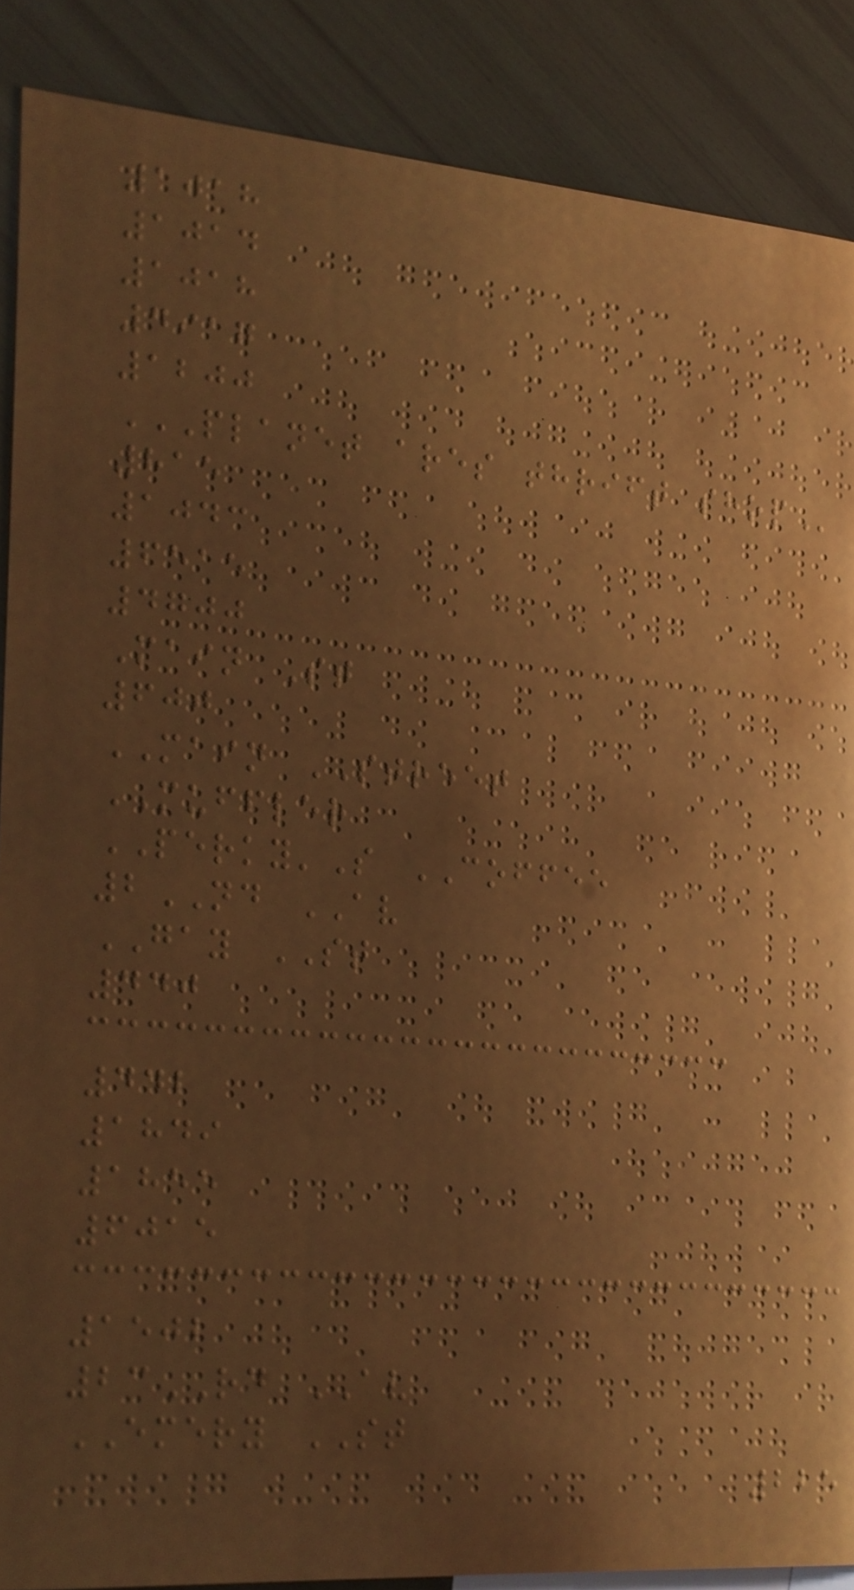1018
1014
1018
4917
1200
PLANET ARES THRIFT SHOP
815
1043
6515
4700
Main St
600
MAIN STREET
MUFFLER
PERKY'S COFFEE
2ND AV
GAY ST
440
442
1849
1855
6015
1502
23RD AV
EMERY ST
225
